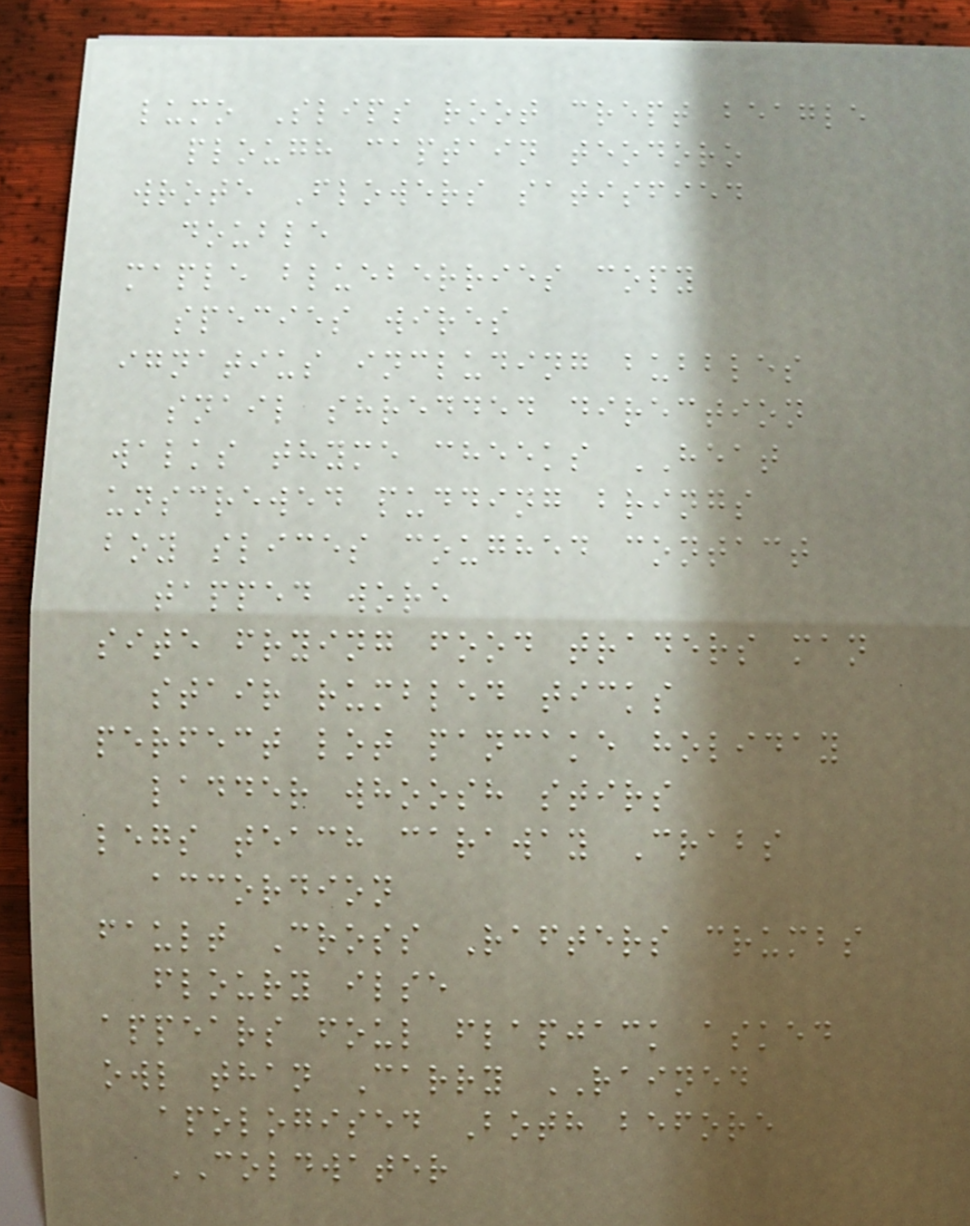lumo Slips root crept beagle
plough captain teodoro
wrote Flowers satisfied
double
maple blueberries copy
species wires
ignatius including bubbles
snail shredded direction
walks thyme cheeks HEAT
unscrewed pudding brings
boy slices coughed contact
tapped wore
site frying food traders man
stair rumbled ticks
perfect lot pancake holiday
ladder whoosh stirs
legs teach caraway Crabs
accordion
fault Cross Rafters crumbs
floury ilse
appears foul flapjack asked
owl than Carry RAINED
apologised Both before
COLDWATER
